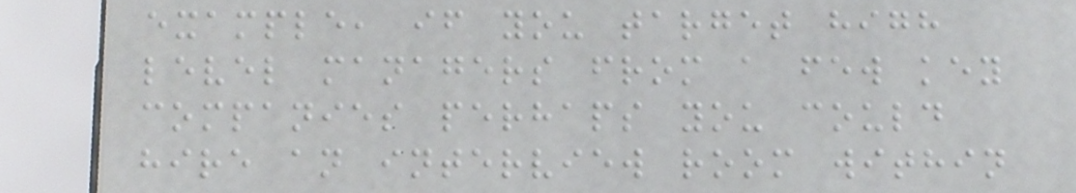example, if you target high
level managers from a few key
companies perhaps you could
hire an interview room within
